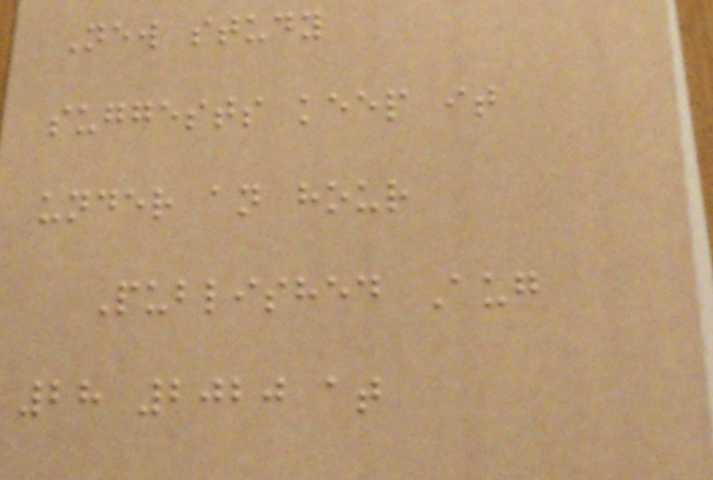New study
suggests keep it
under an hour
Published Aug
28 2020 at
